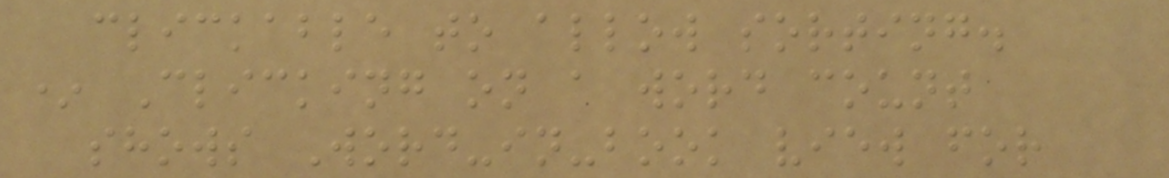clickable to allow sorting.
* Clicking on a word count
shows Word-in-book view for
